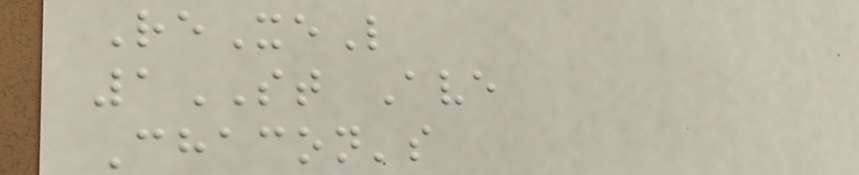ReXeL
1ST Ave
Chacon's
